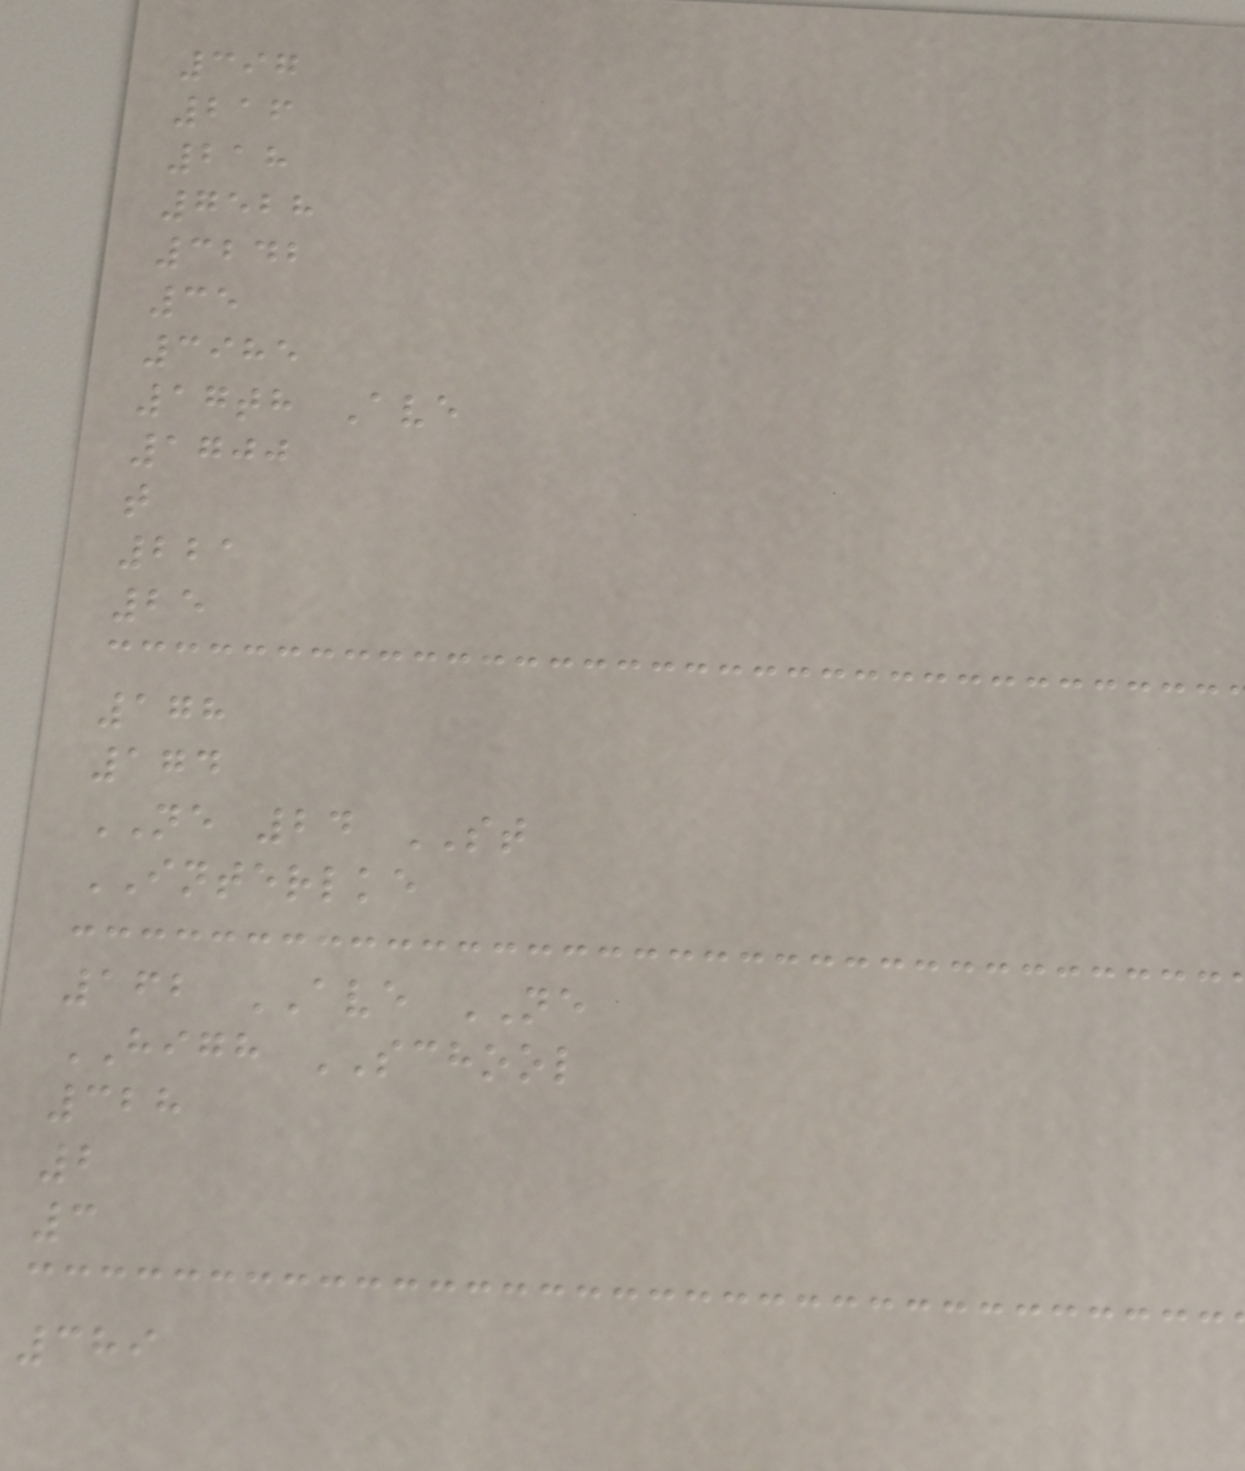397
216
218
7528
3242
35
3985
17th Ave
1700
t
221
25
178
174
NE 24 ST
INTERLKE
162 AVE NE
HIGH SCHOOL
328
2
3
389
